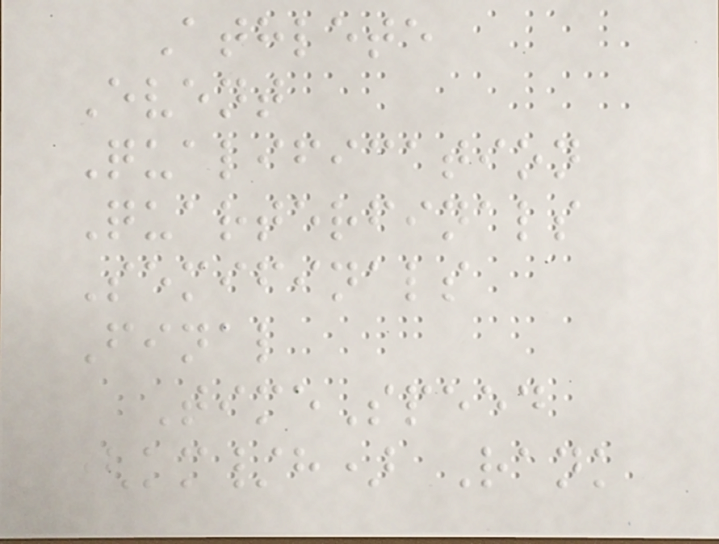Athlete
Event
Qualification
Quarterfinals
Semifinals
Final
TimeSpeed
(km/h) Rank
